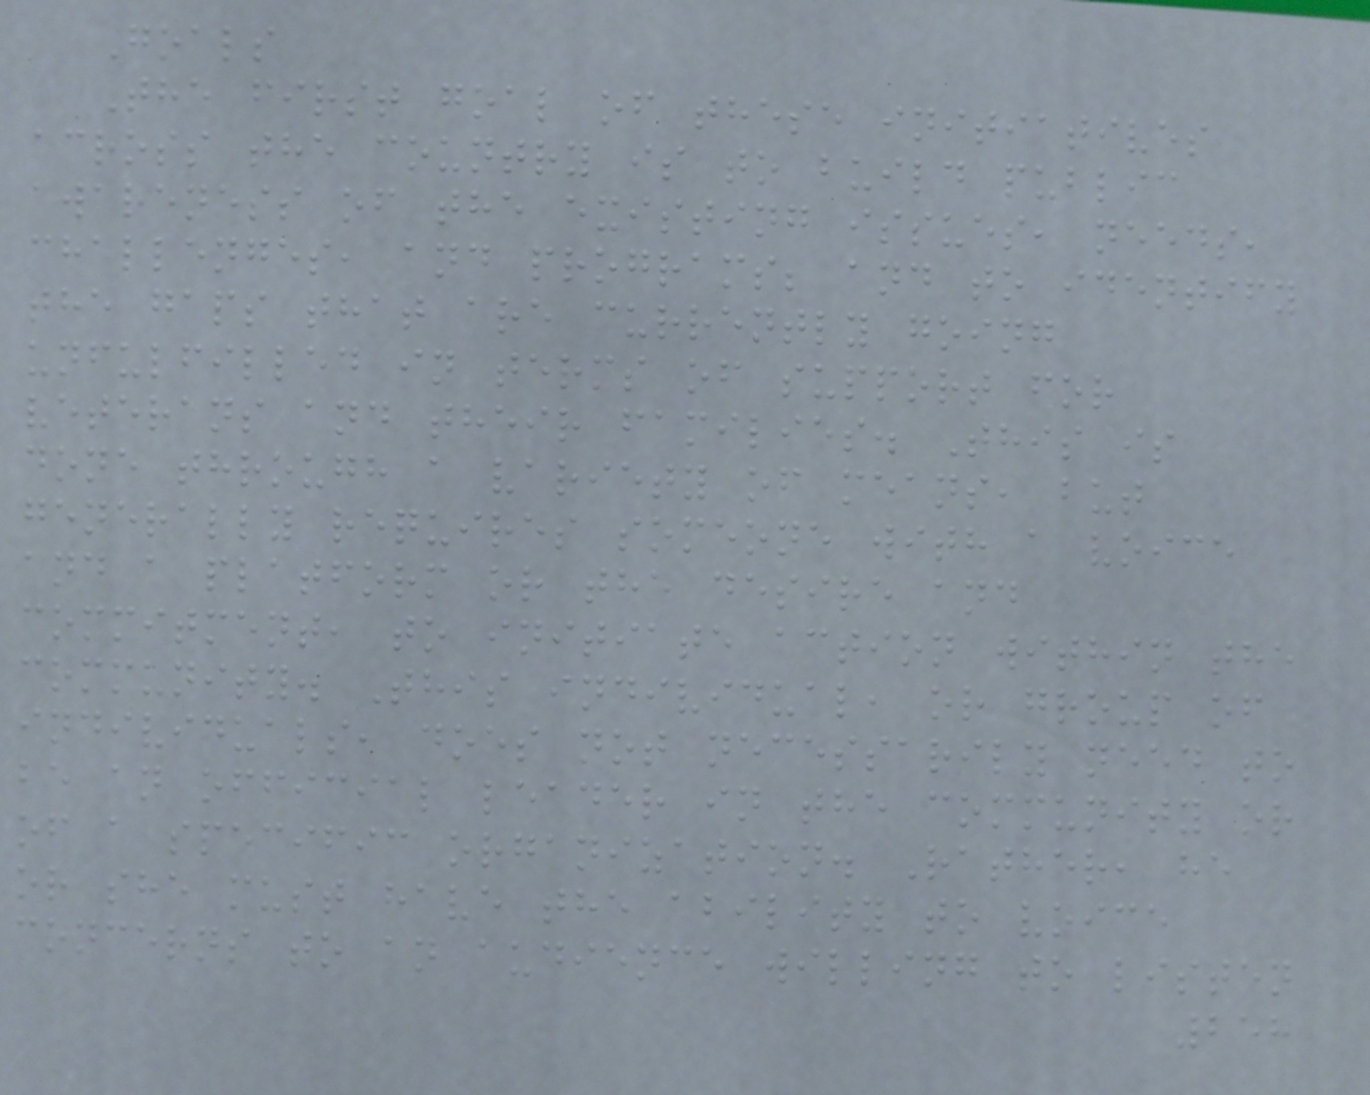Goals
The first goal of these initiatives
across the country is to build public
awareness of the existing issues, needs,
challenges, and programs; and to identify
the gaps that are currently going
unfulfilled in terms of support for
veterans and their families. This is
done through a variety of means, but
generally requires someone with a voice
and a platform or the desire and
commitment, to initiate action within the
community. This individual, or group of
individuals, does not necessarily need to
be an official leader in the community or
of a specific organization. Rather, he
or she must have the ability to voice
concerns to an audience willing to listen
258
